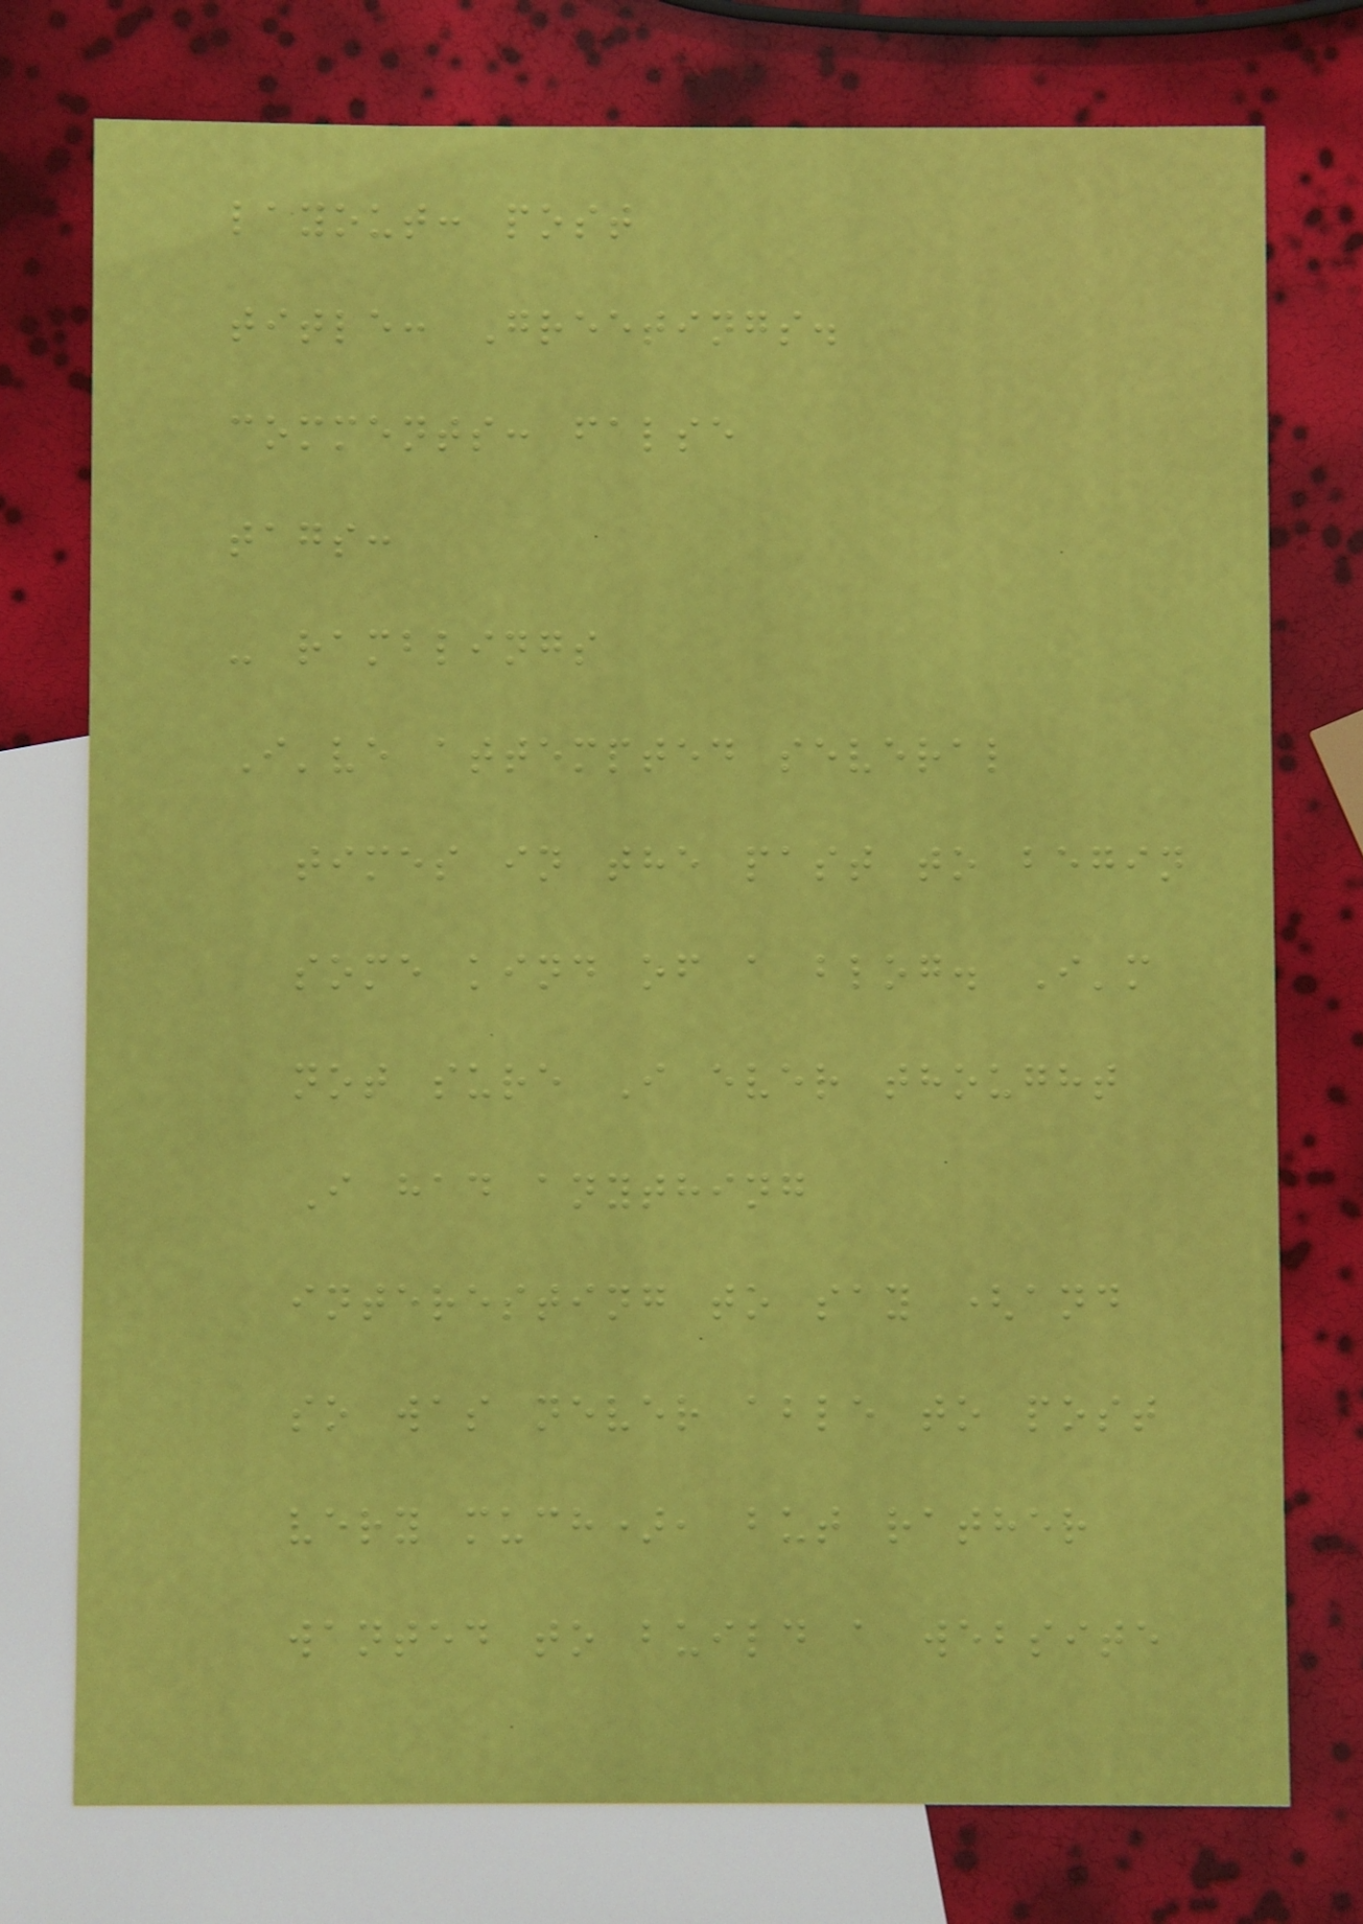layout: post
title: Greetings.
comments: false
tags:
- ramblings
I've attempted several
times in the past to begin
some kind of a blog. I'm
not sure I ever thought
I had anything
interesting to say (and
so was never able to post
very much), but rather
wanted to build a website
